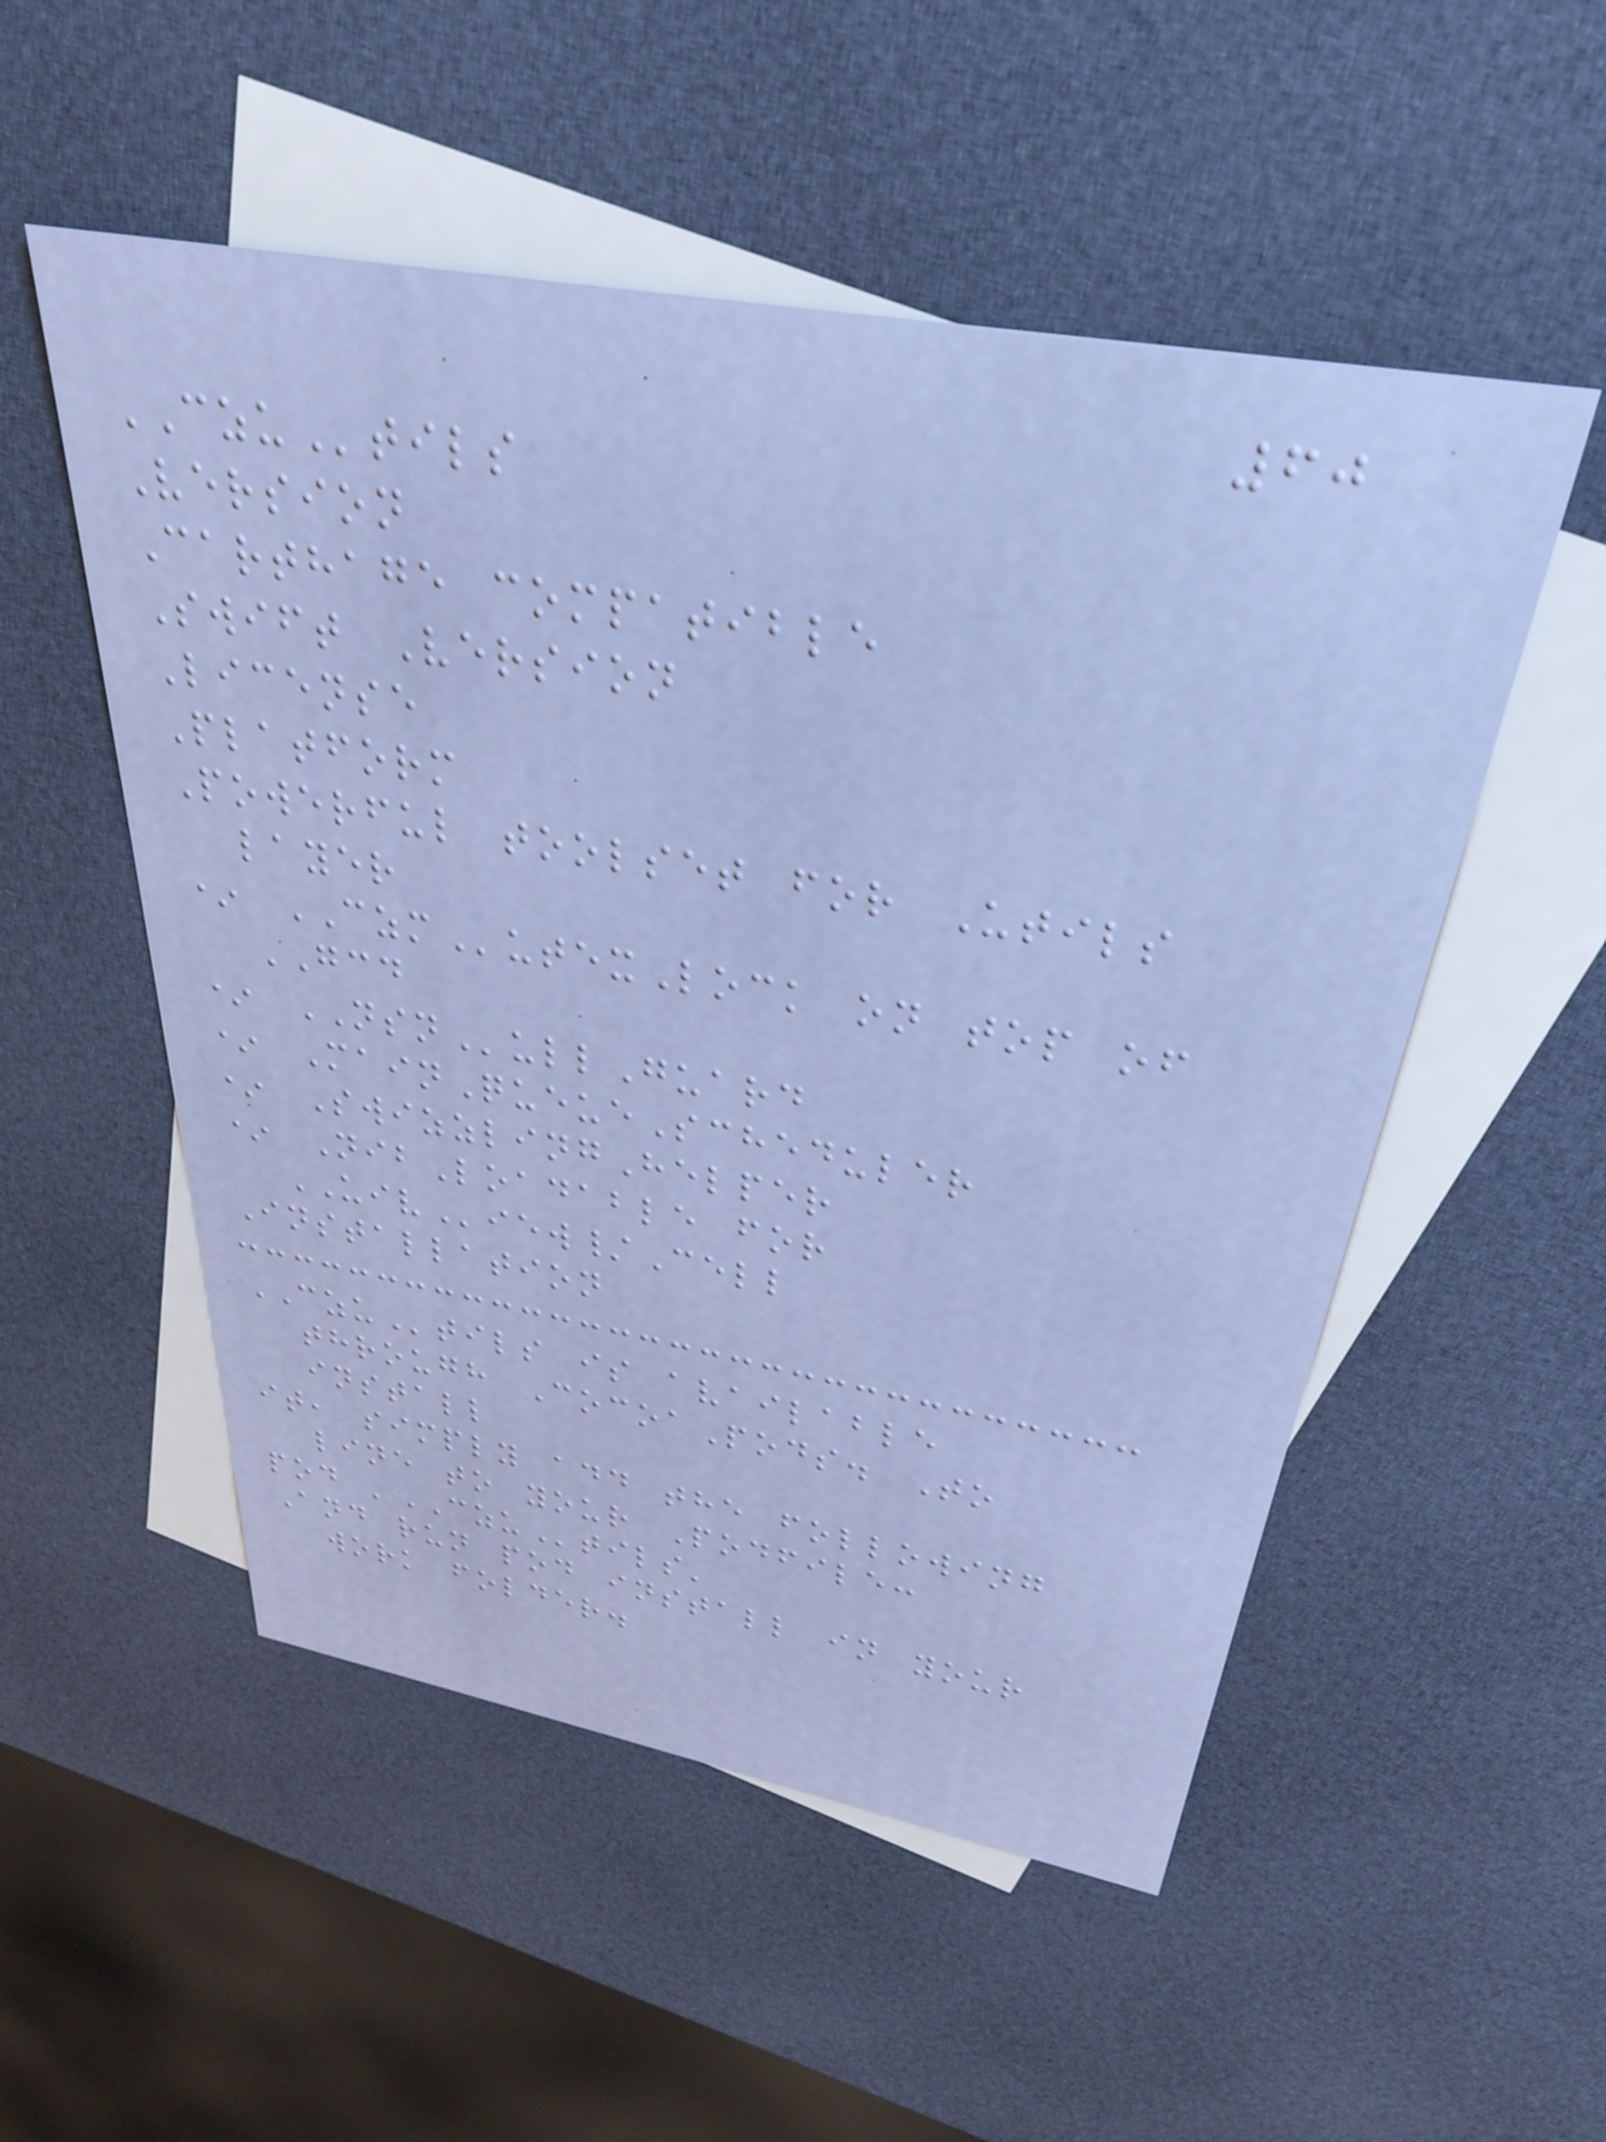60
CZUtils
Version
Carthage compatible
Swift Version
License
Platform
Powerful toolset for Utils
layer
* CZMutexLock on top of
GCD
* NSNullGuard
* MainQueueScheduler
* SwizzlingHelper
* NibLoadable for
UIView/Cell
Installation
CZUtils is available
through CocoaPods. To
install
it, simply add the following
line to your Podfile:
pod 'CZUtils'
And run pod install in your
work folder.
